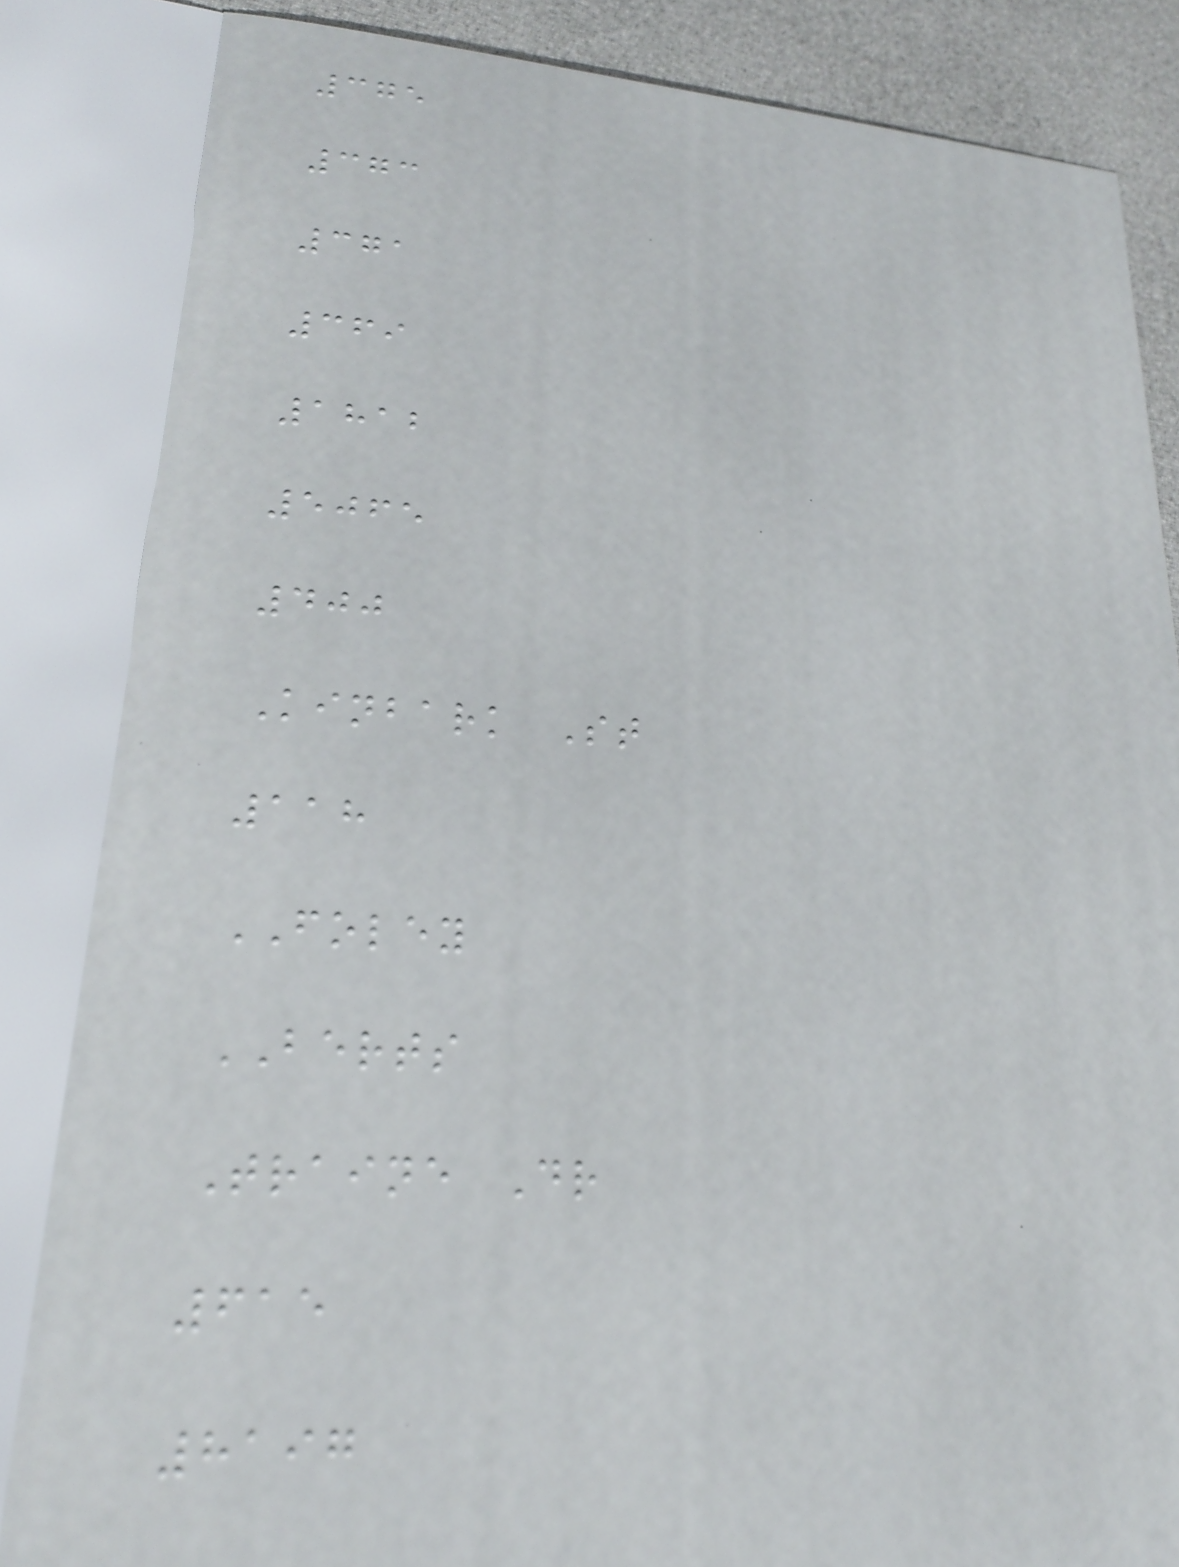375
373
371
369
1812
5065
400
Kinbark St
118
FOLEY
BERTS
Traine Dr
615
8197
